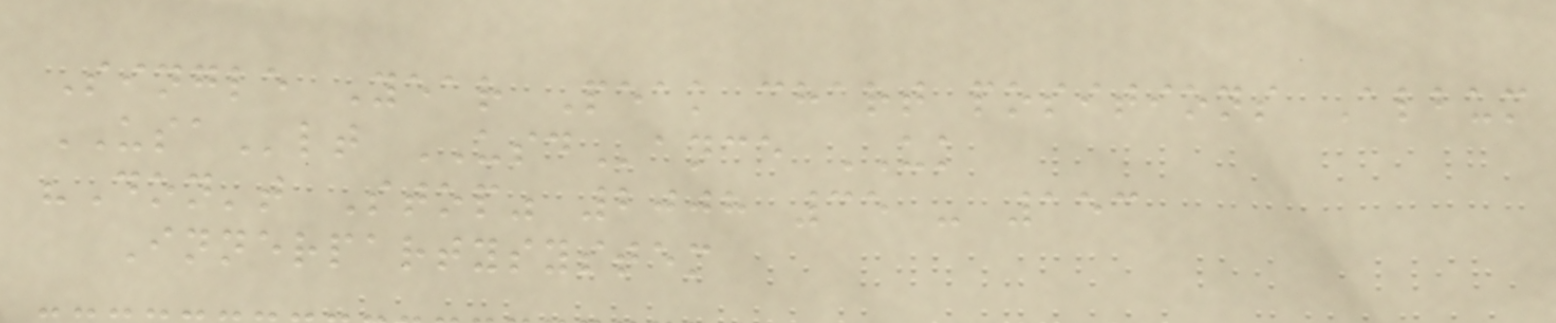Single Year Peak chart positions Album
USAlt USDance UK
"Don't Stop" 2008 35 - 153
Innerpartysystem
